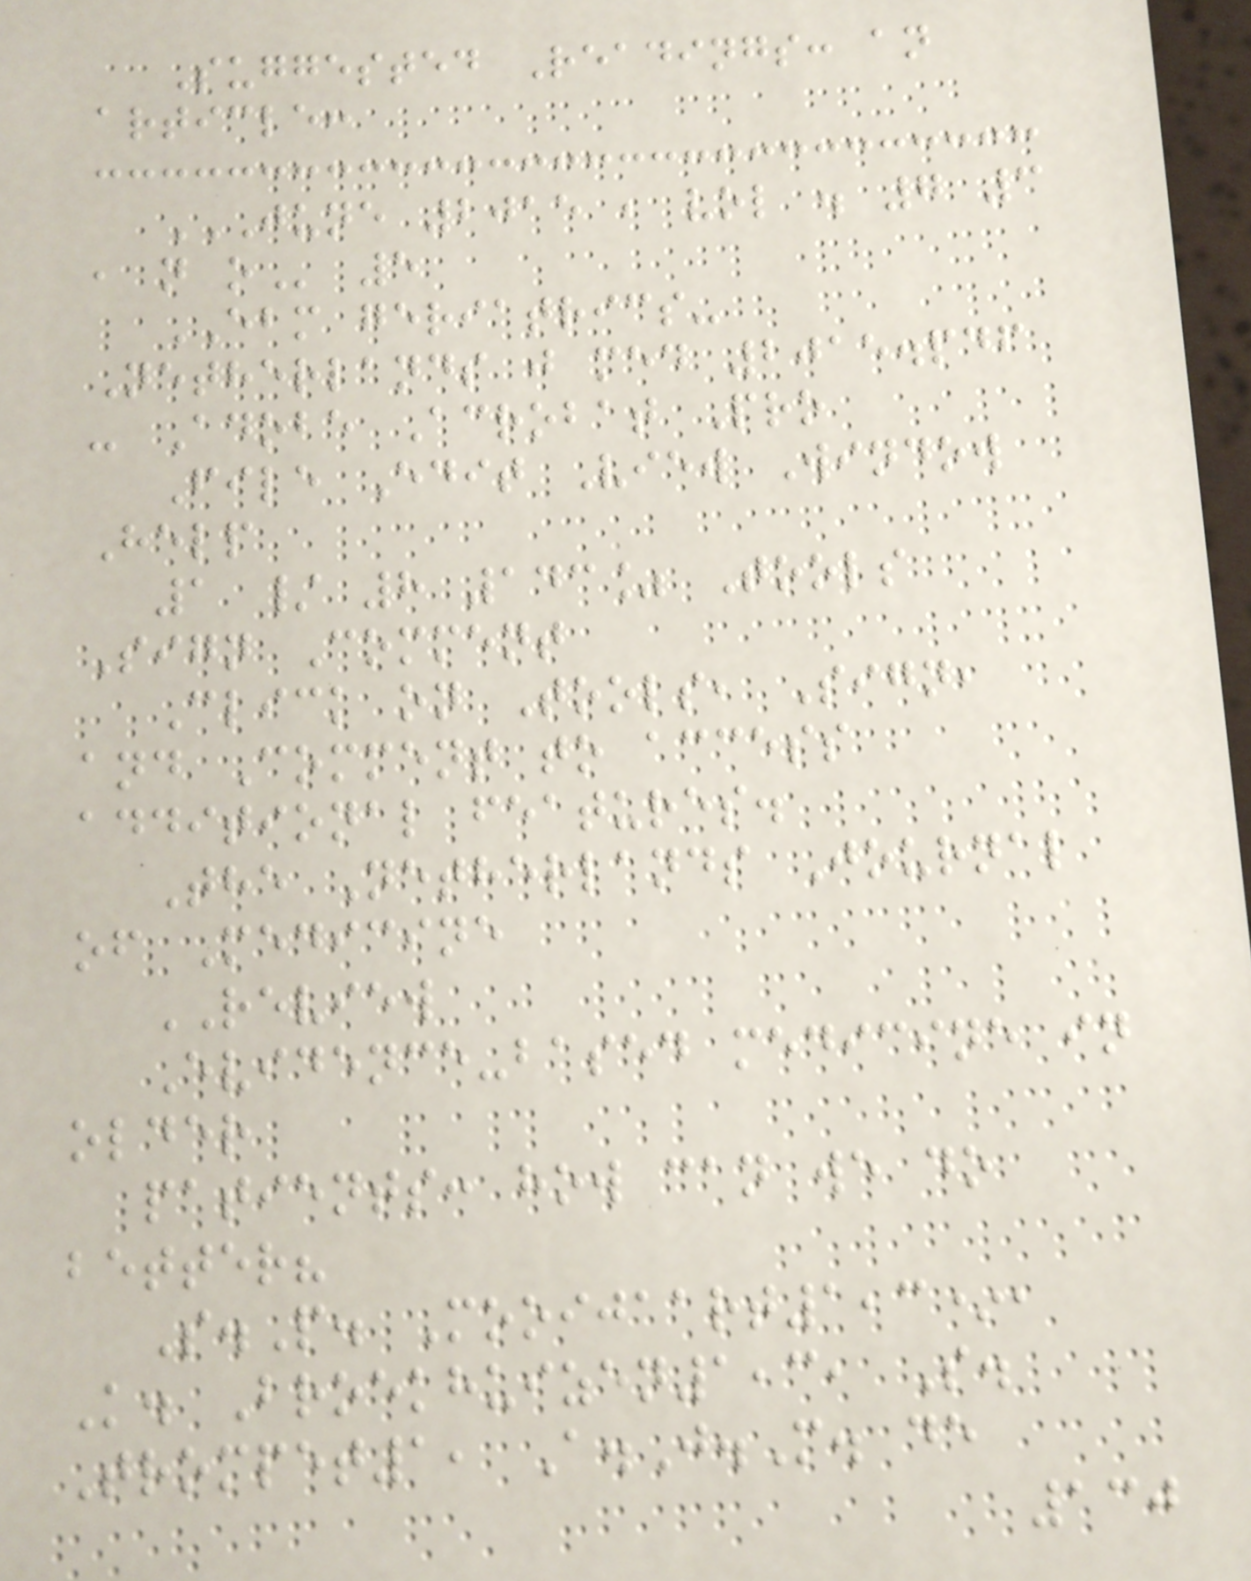Suggested Readings: an
article:
JUNE 2015 , VOL . 7 3
, N O 5
EBM geriatrics-
Netherlands j med 2015.pdf
- Adobe Acrobat Pro
File Edit View Window
Help
1 / 8 143% Tools
Sign Comment
Click on Tools, Sign,
and Comment to access
additional features.
The Netherlands Journal
of Medicine
REVIEW
Evidence-based medicine in
older
patients: how can we do
better?
S.P. Mooijaart1,3*,
K. Broekhuizen1,3, S.
Trompet1, A.J.M. de
130
